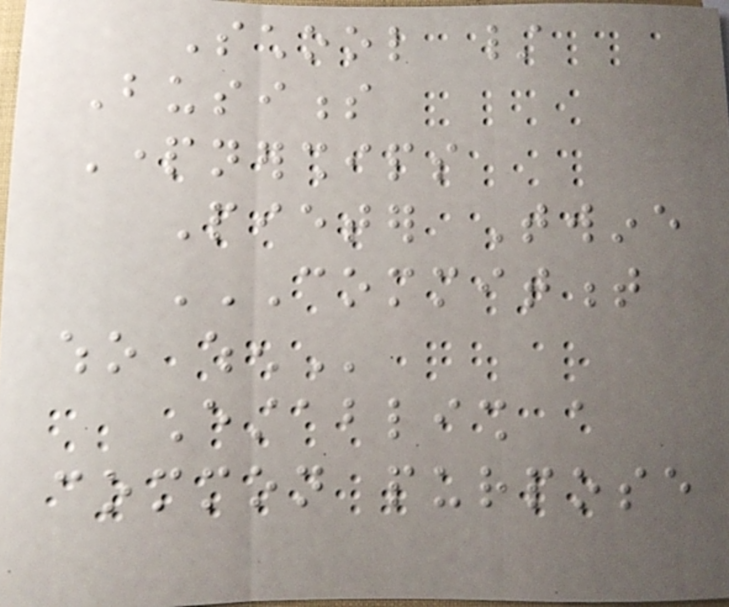School /
Business
Partnerships
Pieter Twine
COMMITMENT
WHO WHEN
Establish a
common purpose
